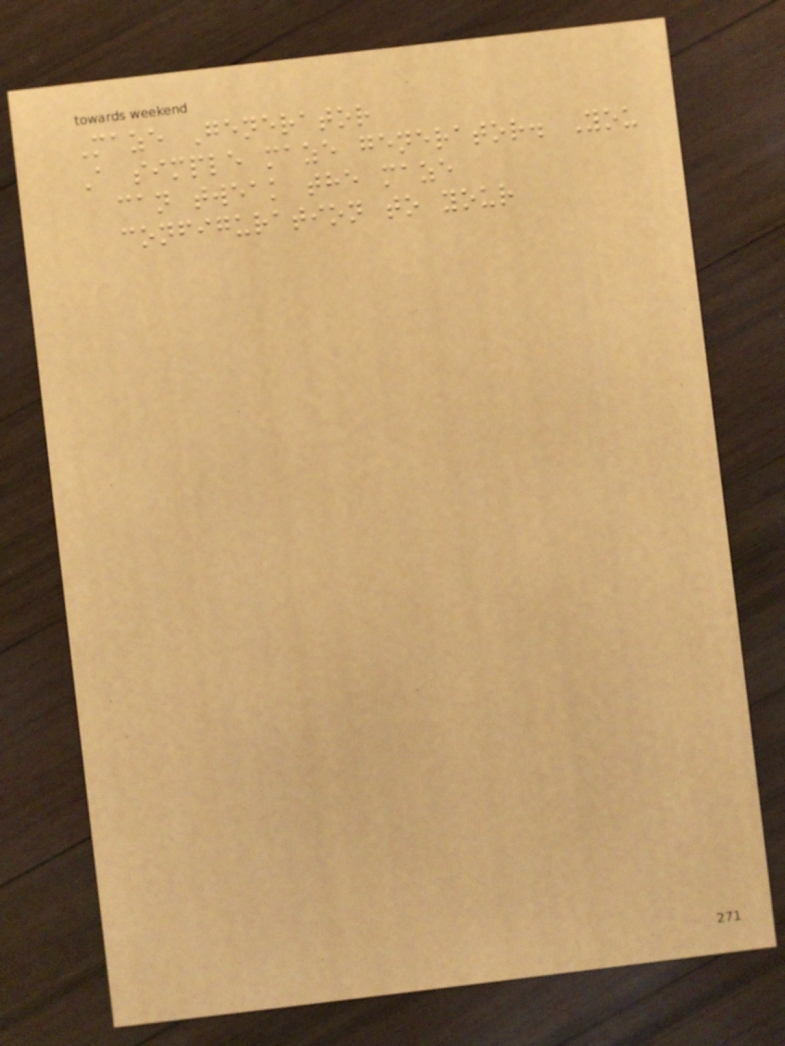Maze Generator
A simple maze generator. You
can tweak the maze
configuration to your
